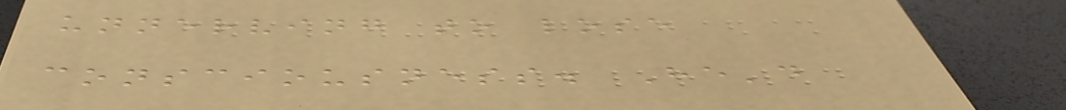unnerving to lose
consciousness. He'd
